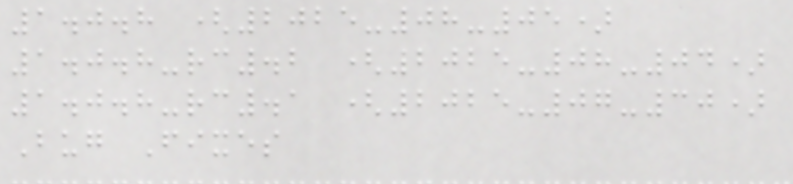1.0.8 (2025-08-05)
1.0.8-rc.2 (2025-08-04)
1.0.8-rc.1 (2025-07-30)
Bug Fixes
